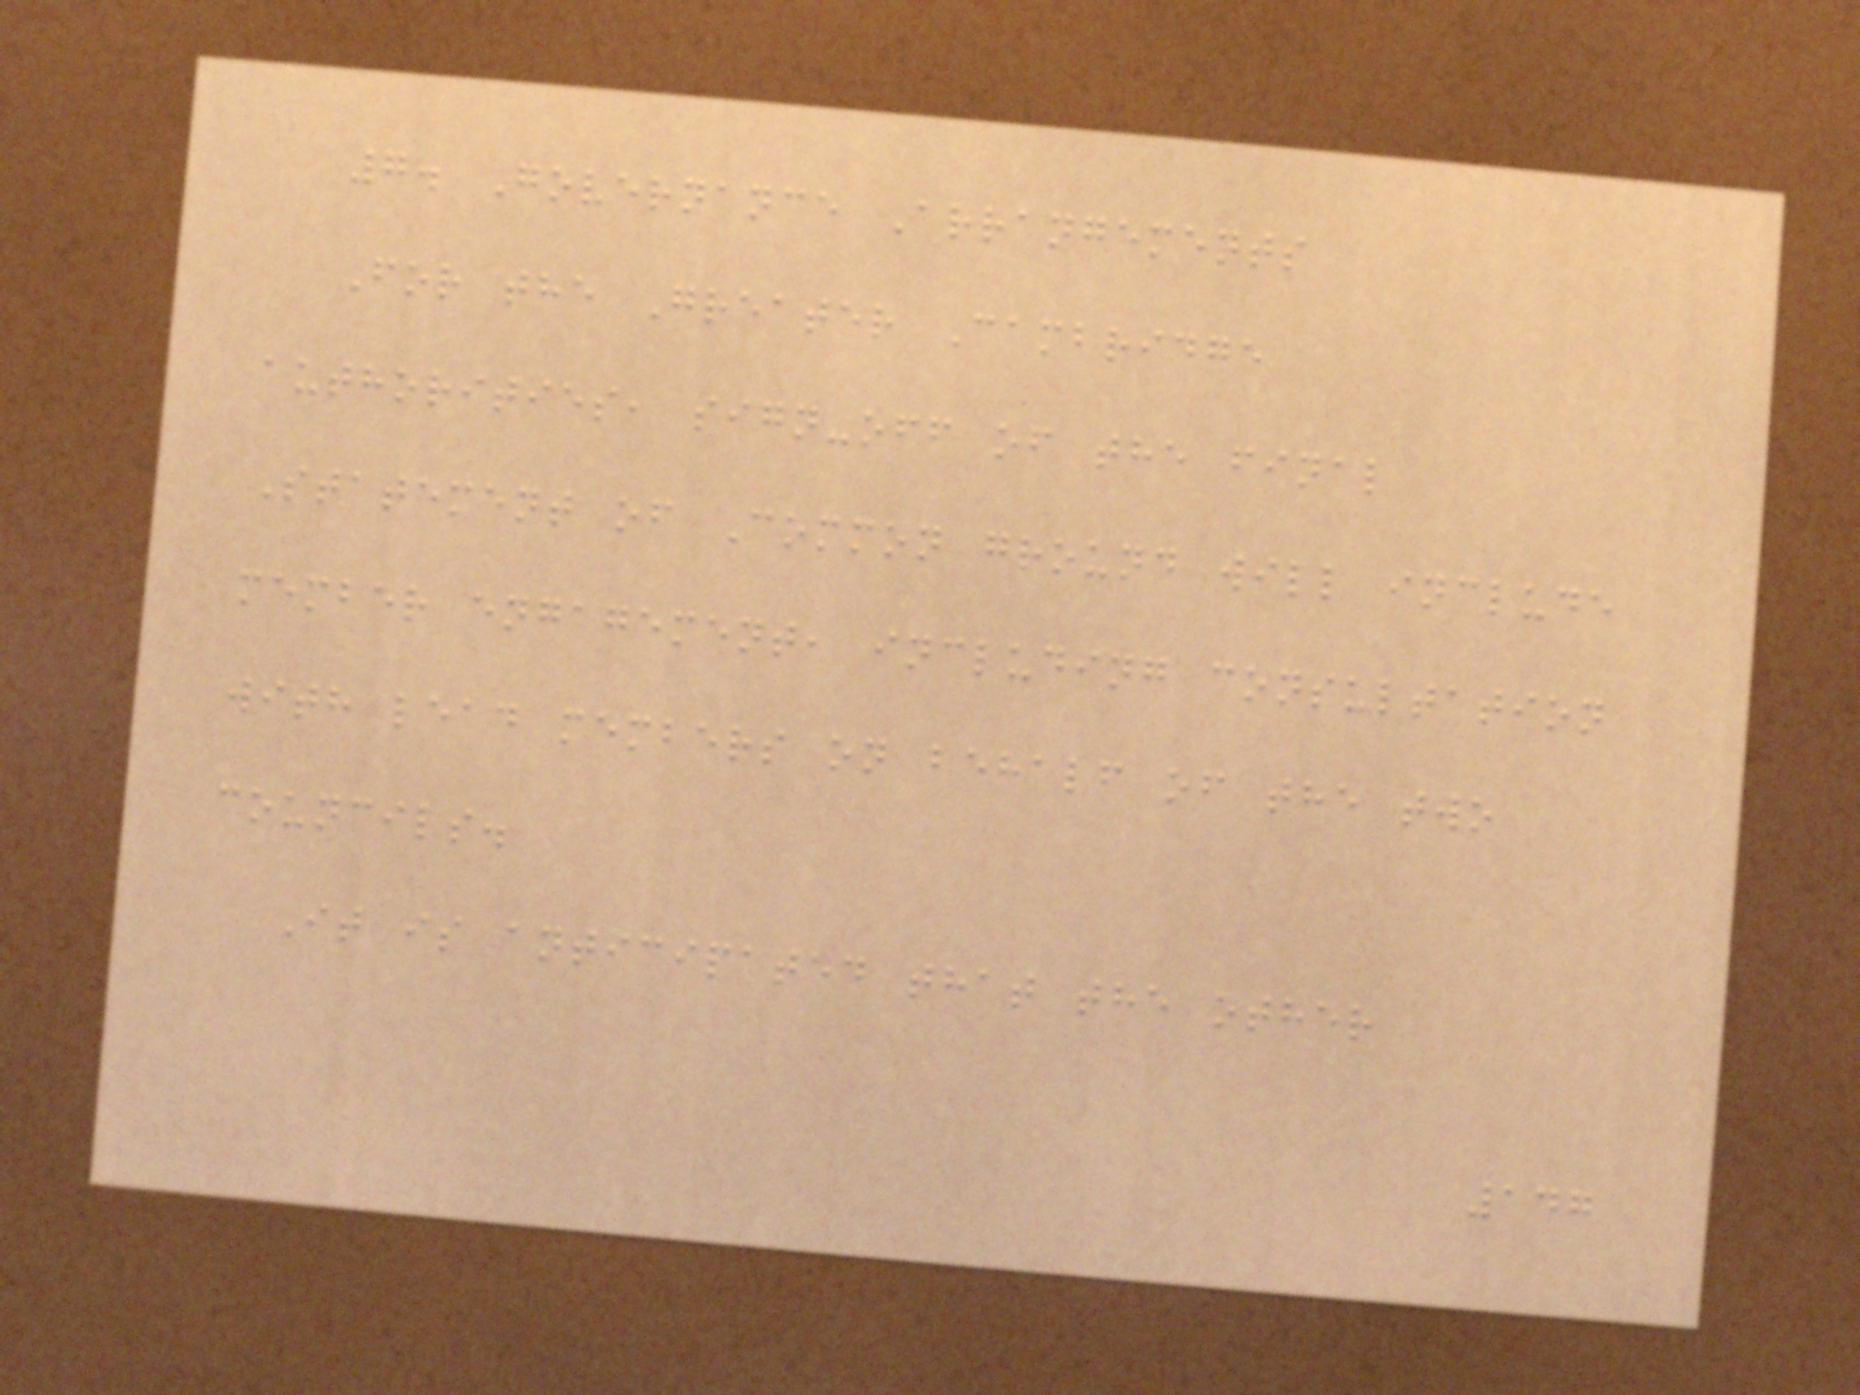7. Governance Arrangements
For the Greater Cambridge
authorities, sign-off of the final
Statement of Common ground will include
member engagement, including consultation
with lead members on behalf of the two
councils.
It is anticipated that the other
147
